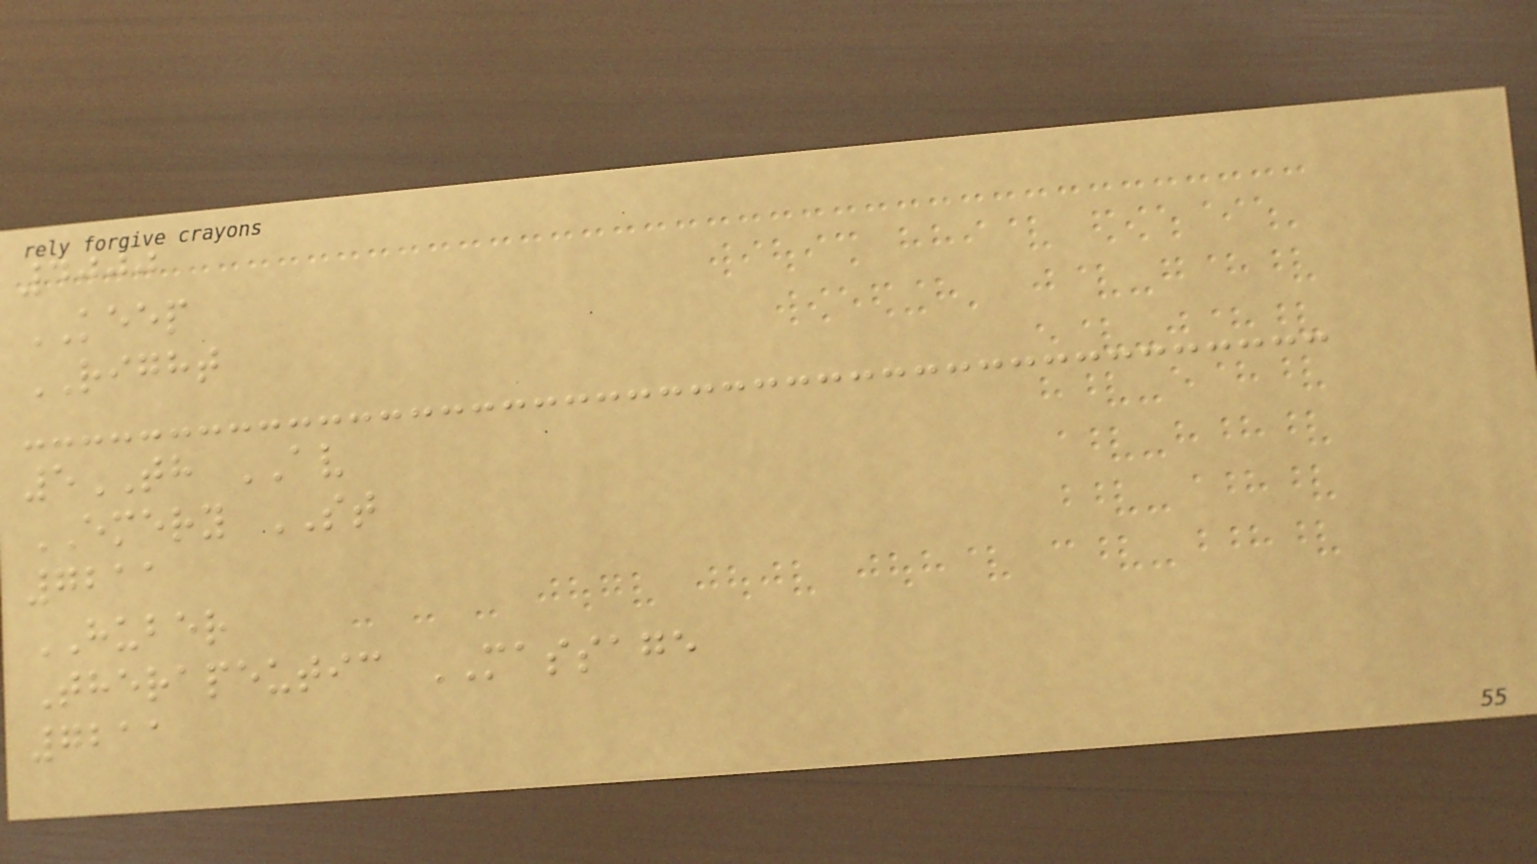4000
KEEP
RIGHT
5TH AV
EMERY ST
7211
HUBER
Therapeutic MASSAGE
7211
